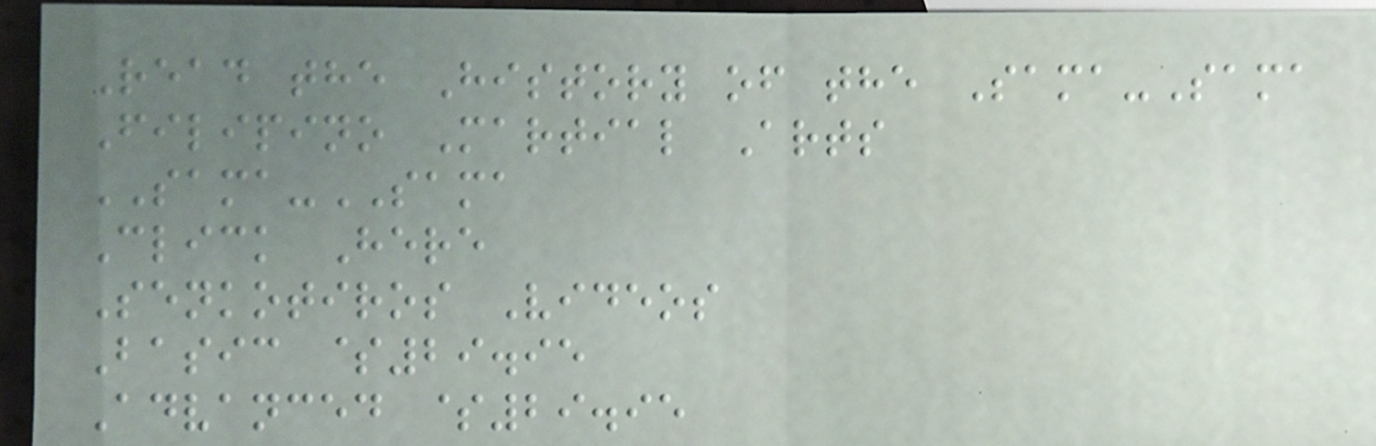Read the History of the Sama-Sama
Filipino Martial Arts
SAMA-SAMA
Click Here
Senkotiros Videos
Basic $29.95
Advanced $29.95
